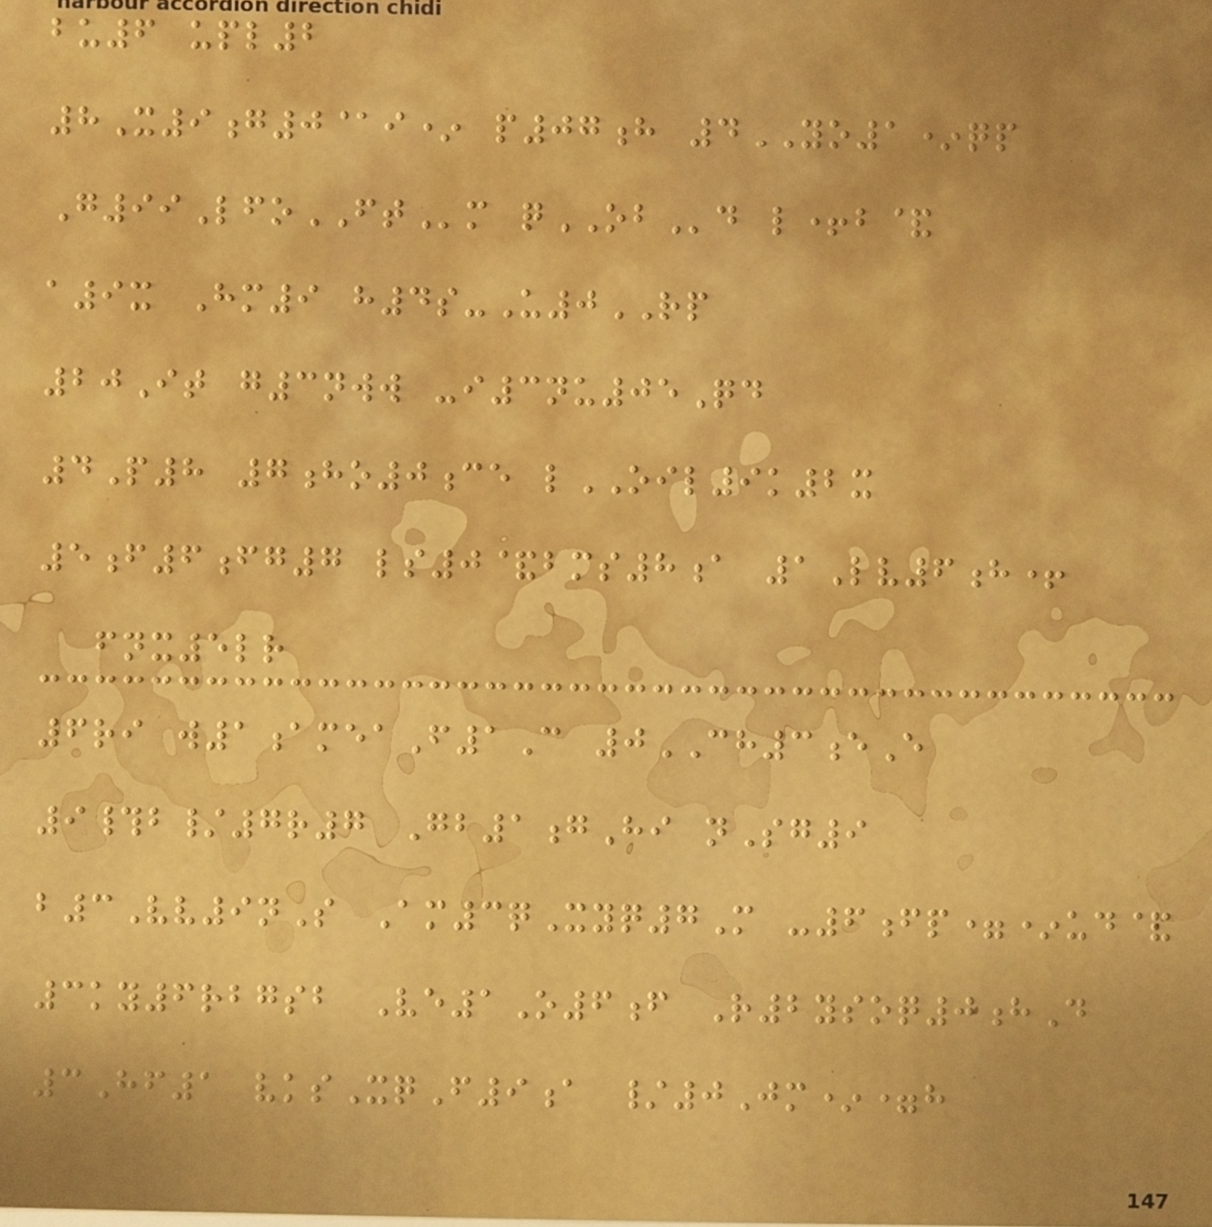bu6 upl2
8X9g0@i* p07h 4YO1*qp
G99LfoFTm qOBd l+b&
a9x Hm9 h4s-U0RP
20It g3nww -i3nu05Qd
4P8 7ho0ce lOIL9k2x
5f6fg7 ls0&bms8a 1Lv6h+
fnx5lr
6ri w1ameaF1C 0CH3eE
9#b/7r7 Gb1gHi nSg9
b3Vv9nS Am3qXyq7M -6fp=*ud&
3ky6rbgsb Ve1O6f R2ysoq0hD
3Hf1 vksXqF9a /0Jm*=h
